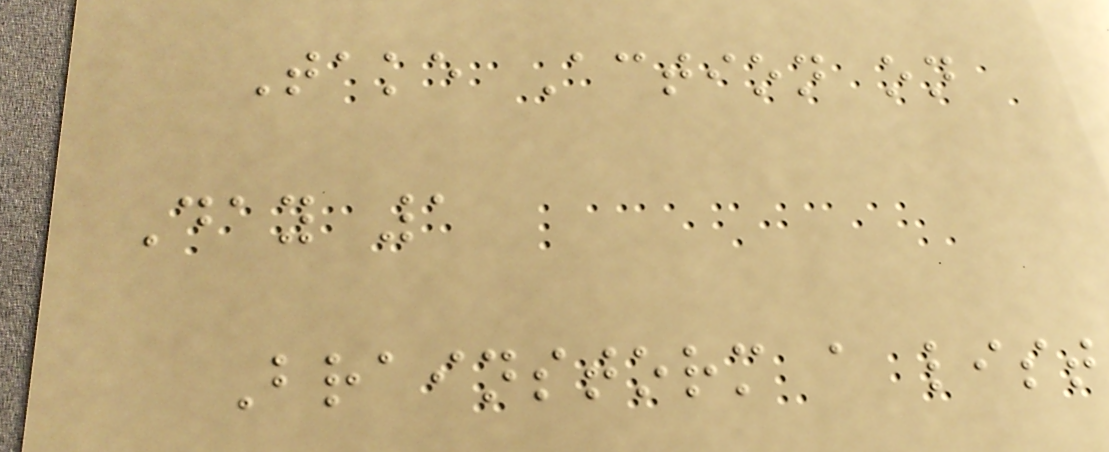Take Action on
Day 1
Brainstorm a list
